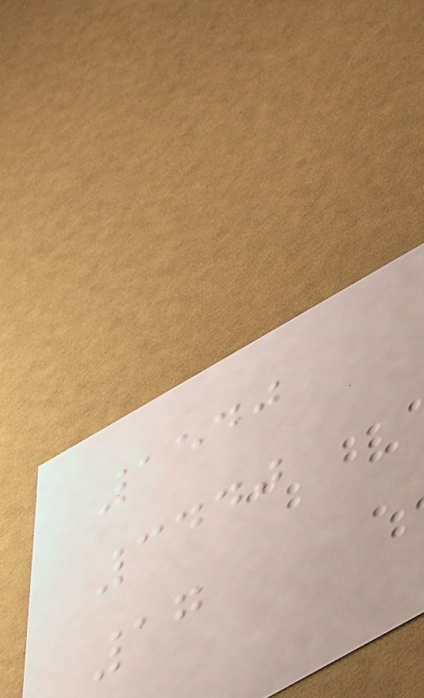1540
3440
17
